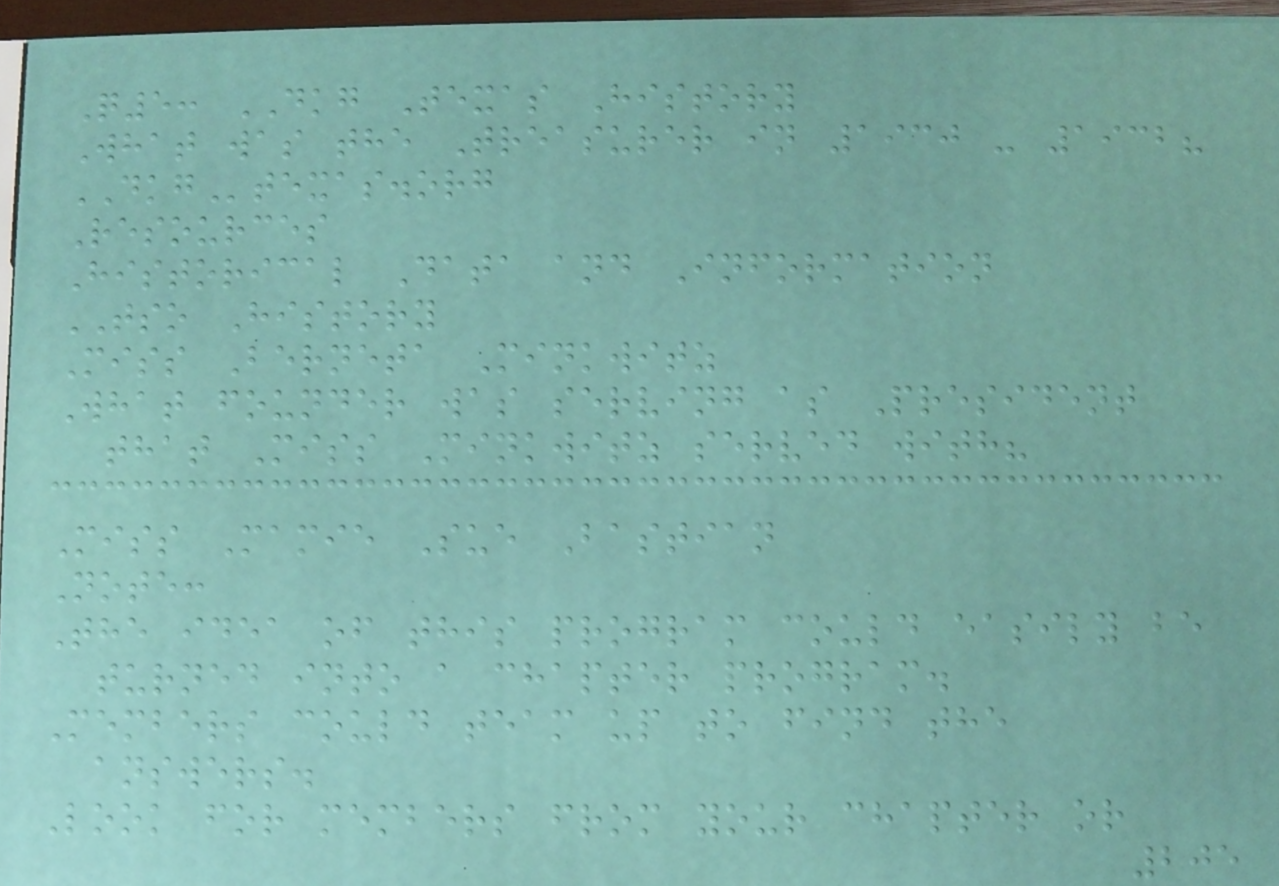Q5: DKG Texas History
What was the Treasurer in 1930 - 1932?
DKGtexas.org
Resources
Historical Data and Information
TSO History
Miss Berneta Minkwitz
What founder was serving as President
that Miss Minkwitz served with?
Miss Mamie Sue Bastian
Note:
The idea of this program could easily be
turned into a chapter program.
Members could team up to find the
answers.
Look for members from your chapter or
205
